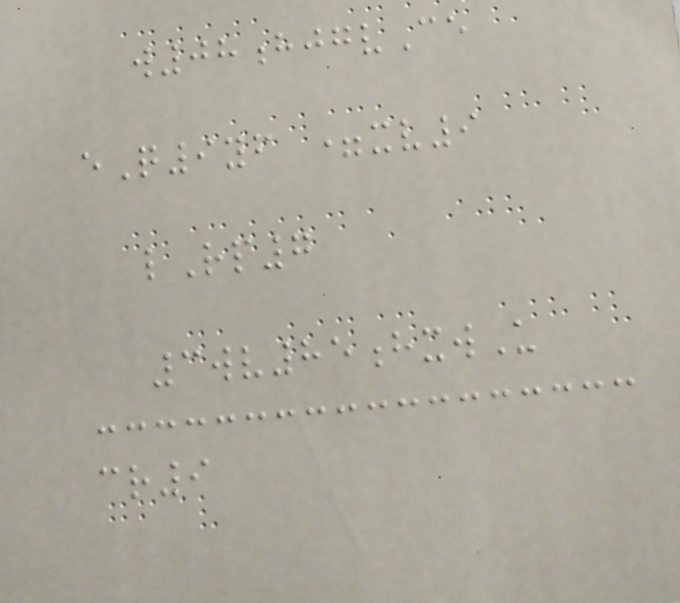w08hjgvCe
eQ9yf =xv9
lRp7
3wv85hxwU
cr9
